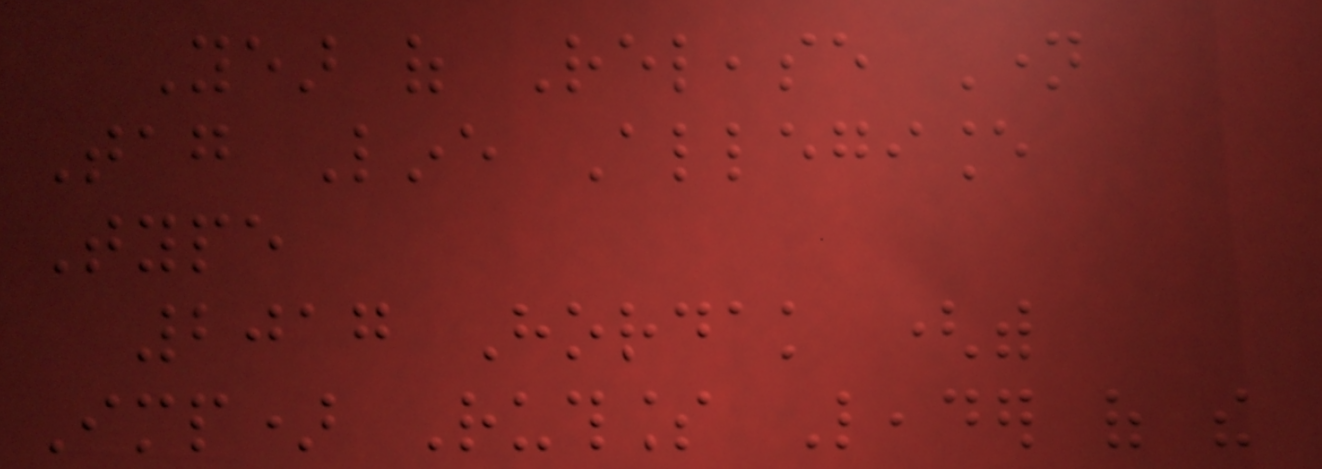Year of Release Name
Tag Line Allegiance
Type
2017 Hordak (with
Imp) Ruthless Leader of the
